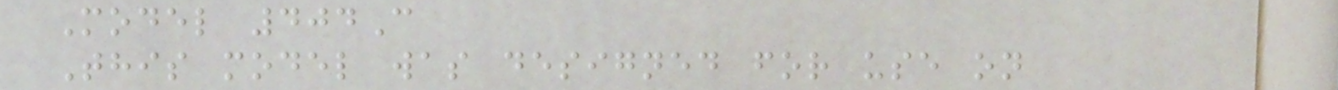Model 404C
This model was designed for use on
